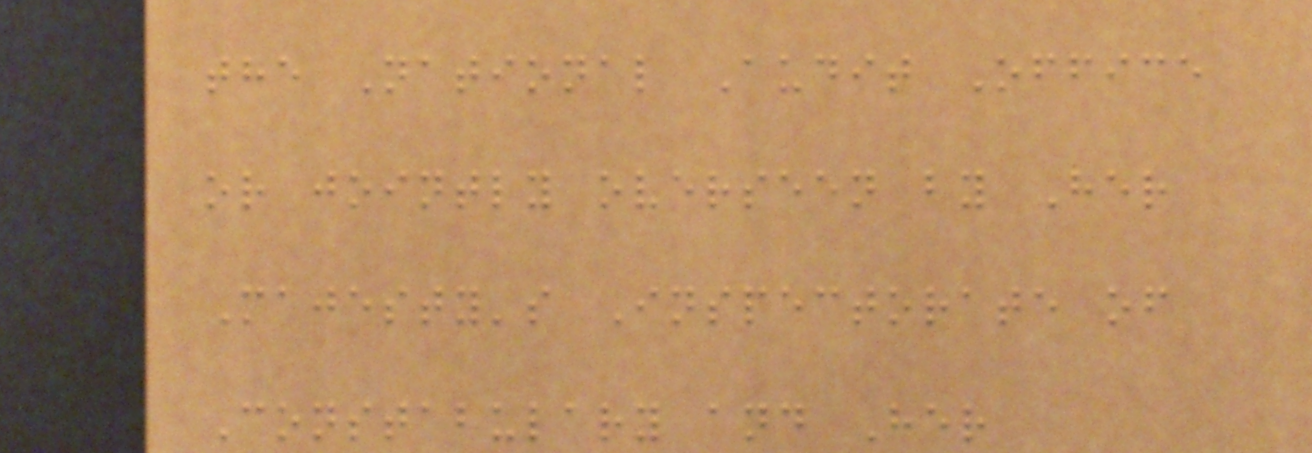the National Audit Office
or jointly overseen by Her
Majesty's Inspectorate of
Constabulary and Her
